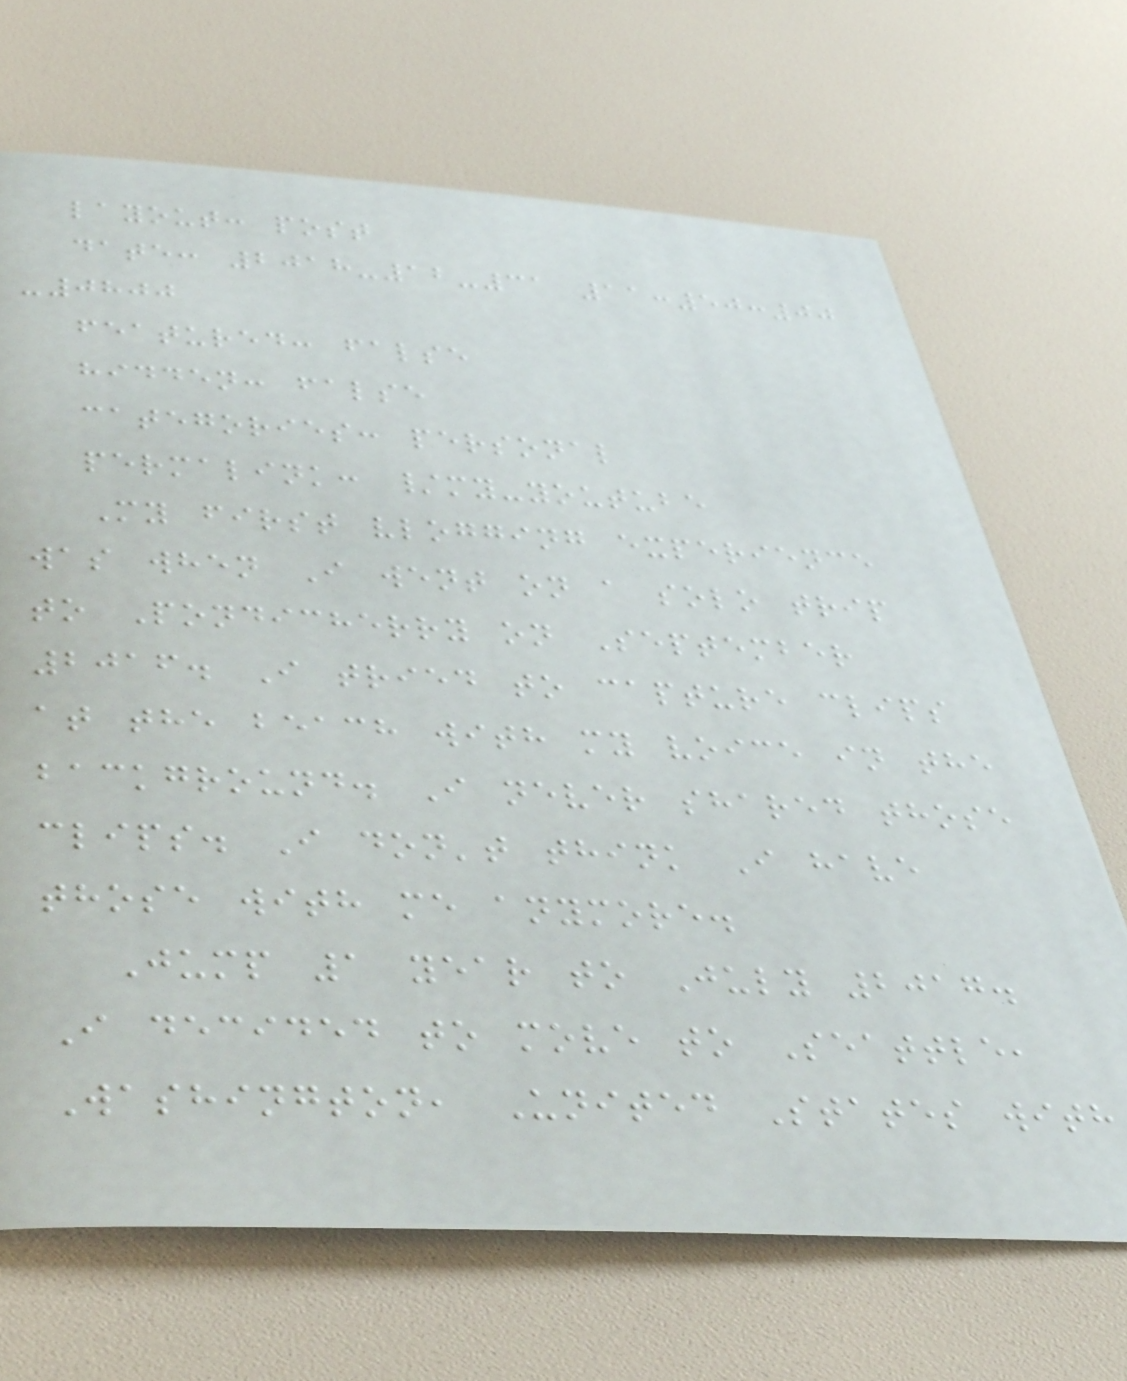layout: post
date: 2018-12-31 11:50:00
-0800
featured: false
hidden: false
categories: personal
permalink: /my-youtube
My first vlogging experience
was when I went on a solo trip
to Pondicherry on September
2016. I tried to capture clips
at the beach with my voice in the
background. I never shared those
clips. I don't think I have
those with me anymore.
Jump 1 year to July 2017.
I decided to move to Seattle,
Washington, United States with
